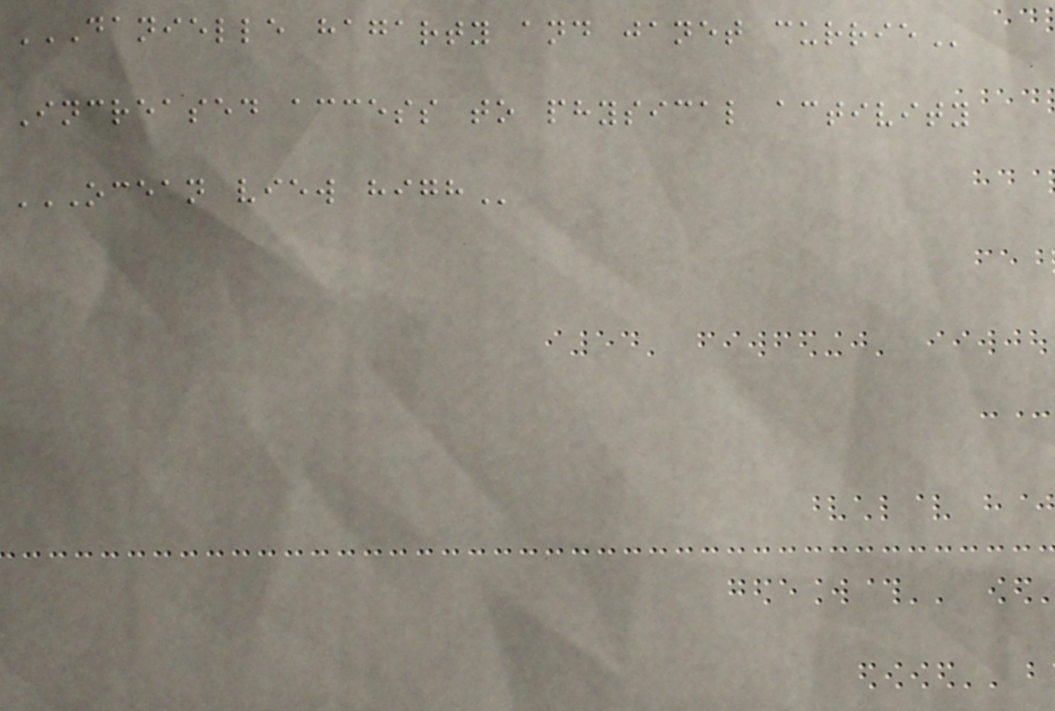DANIELLE HAGARTY AND JANET CURRIE
Increased access to physical activity
OCEAN VIEW HIGH
